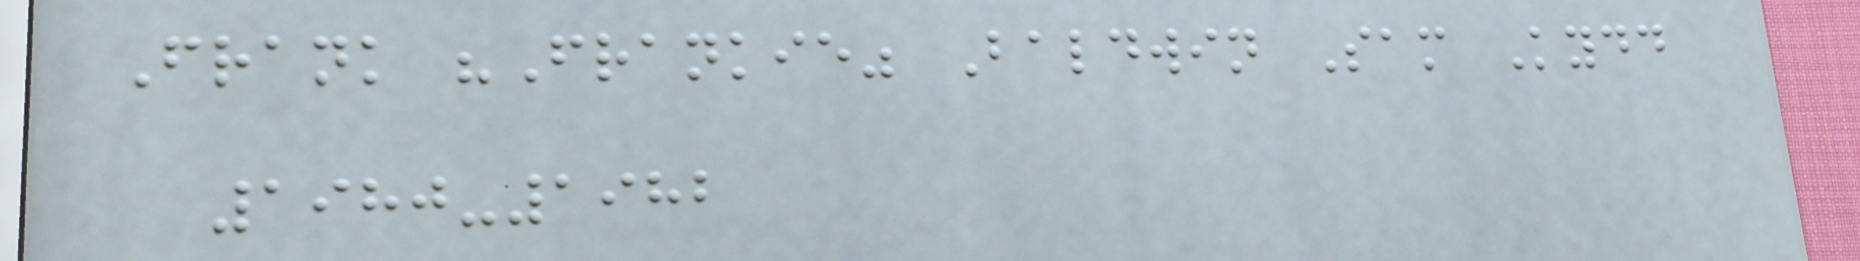Frank "Frankie" Baldwin Sam Kydd
1980-1982
